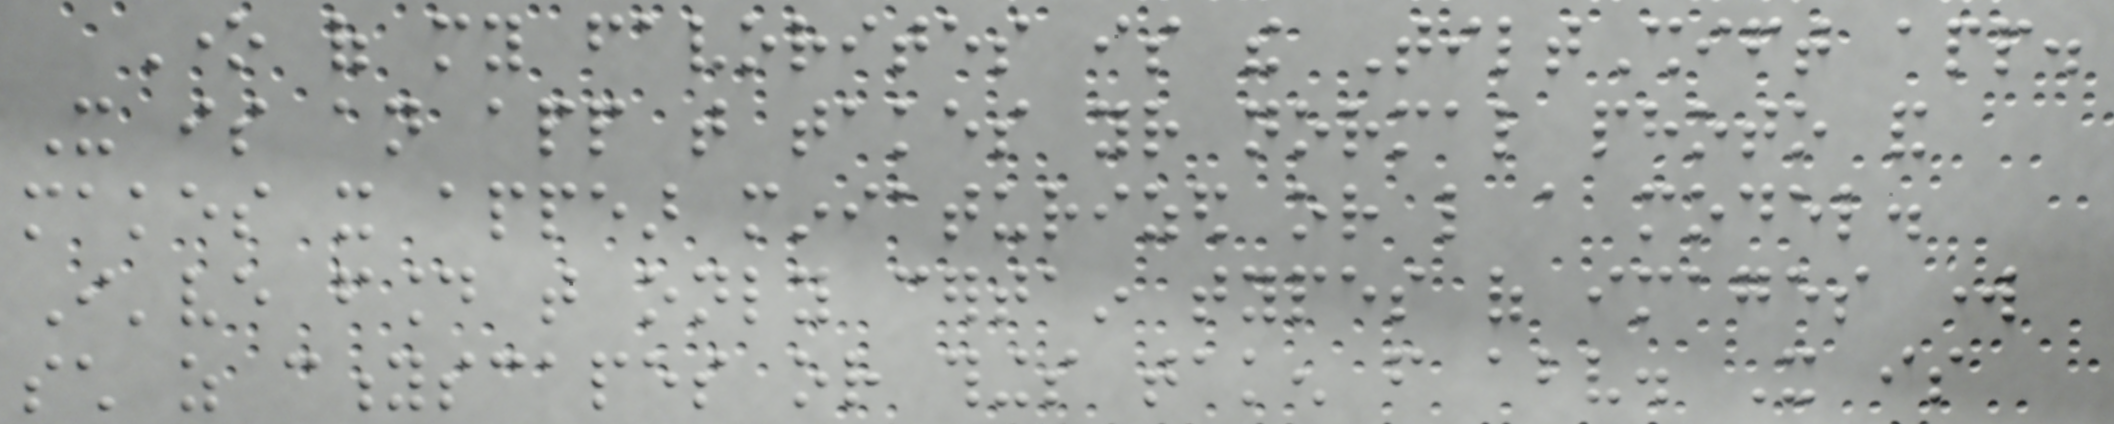One of my favorites is the TiltShift app.
It is an app that takes your normal photo and
makes it appear miniaturized or like a model.
I've found that only certain types of images work
such as cityscapes or things taken from above. It is
